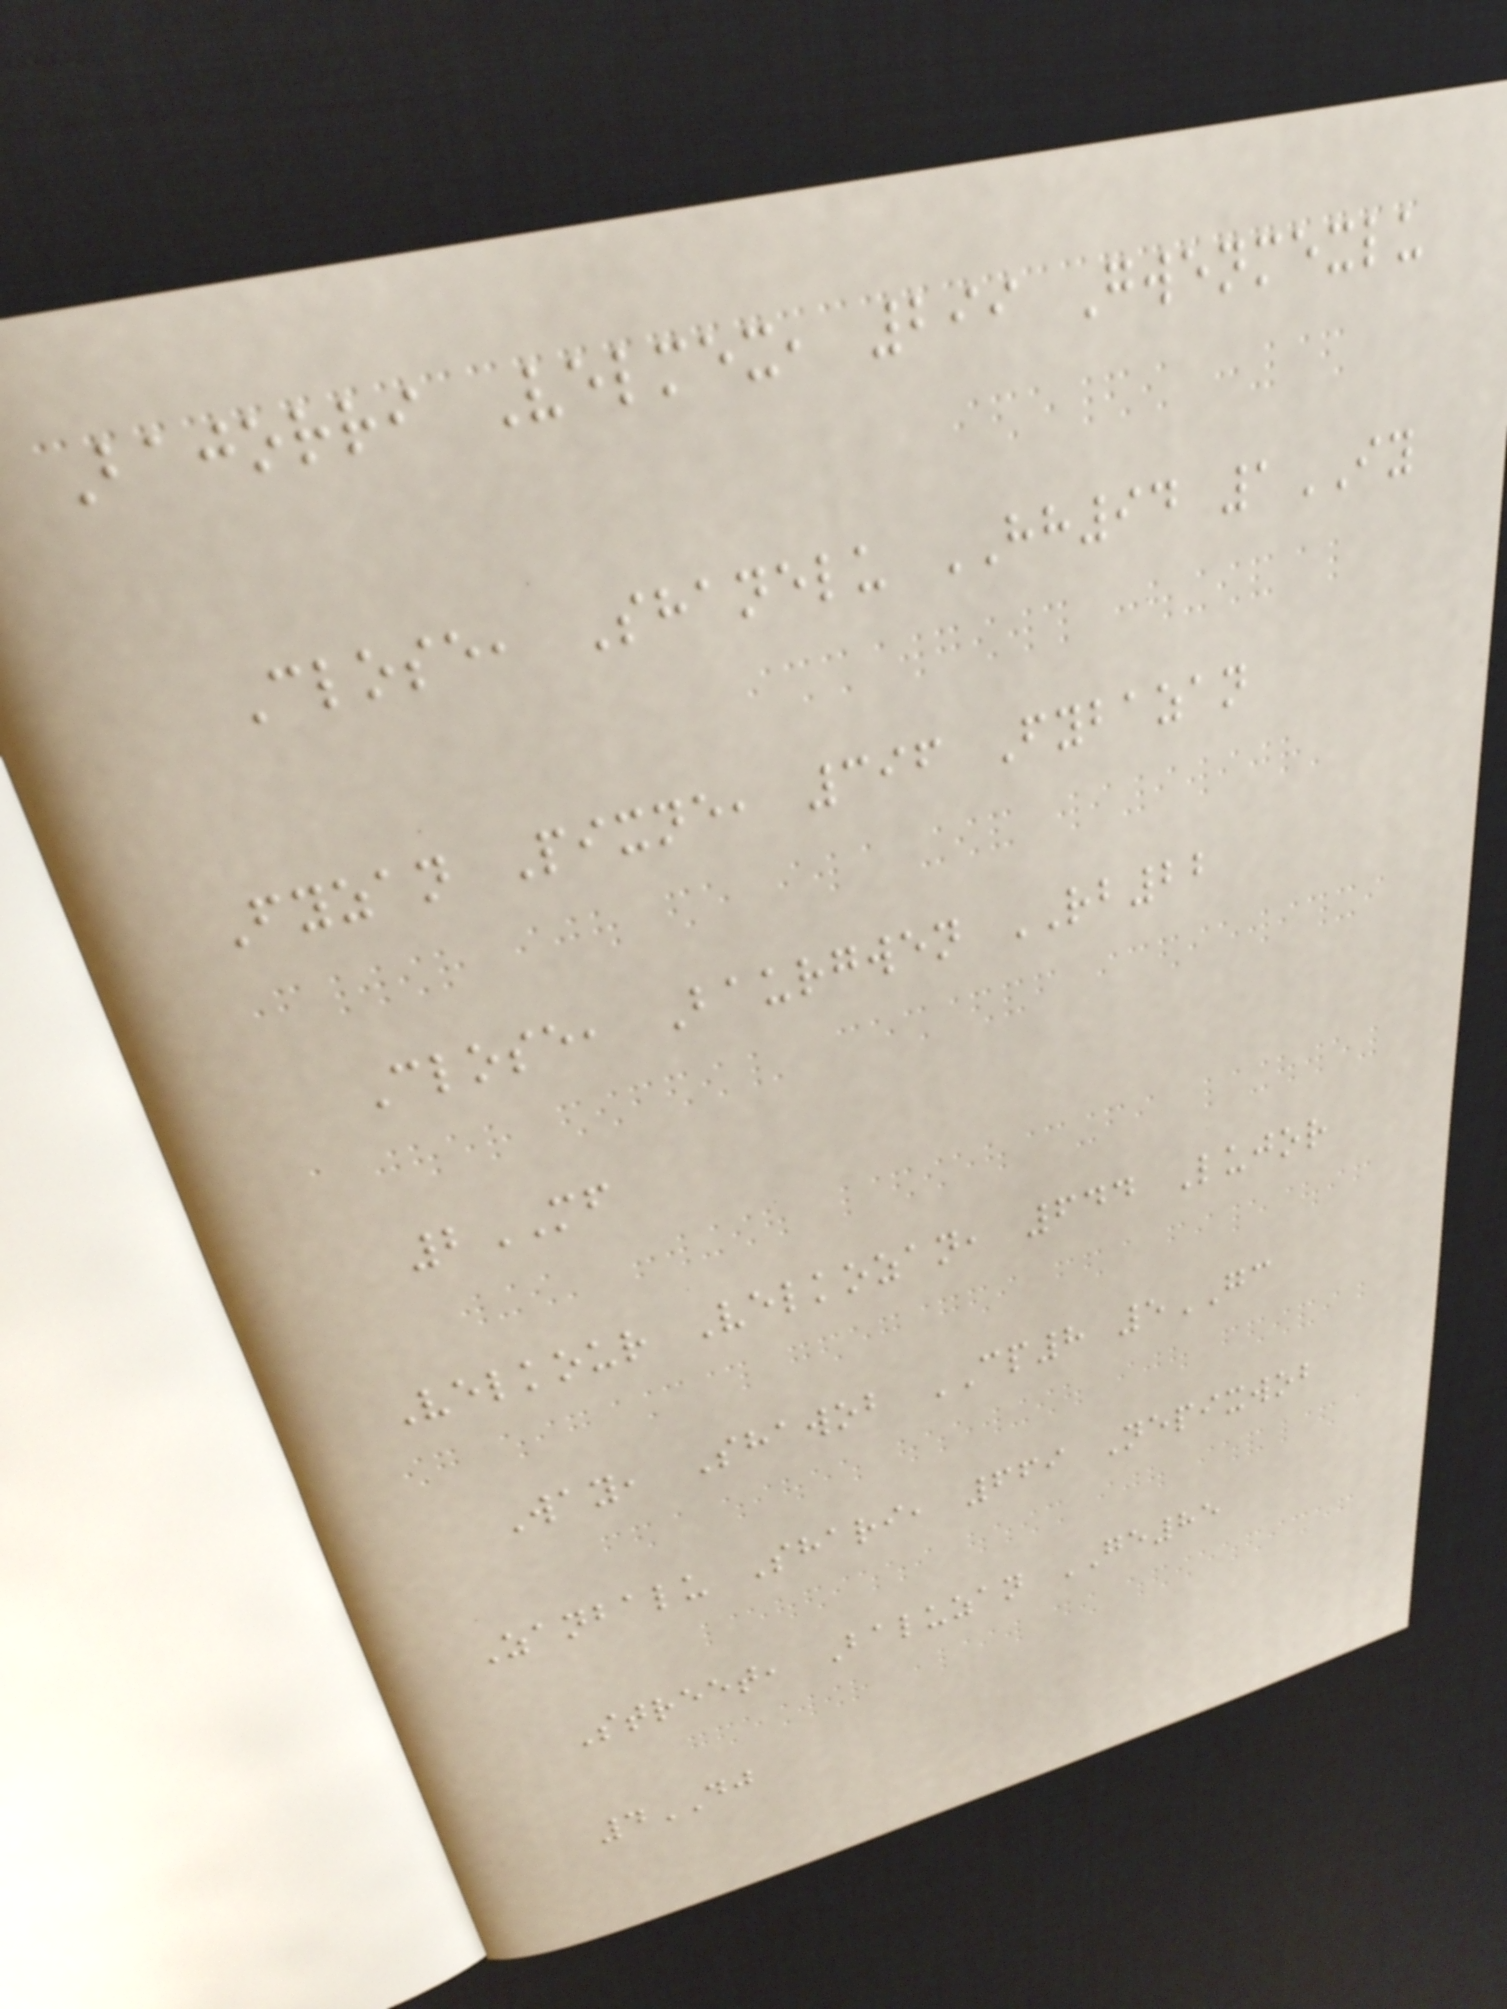Bajorri Velmex, 299 Gwenmexlu
Close, Shanelu HH94 1IY
Fyzan Pixne, 396 Fybazan
Close, Baurgwen RB22
2MF
Velkour Velkozan, 644 Lujor
Way, Shawob CP8 5GC
Zanbalu Shari, 669 Nepixwob
Street, Baluzan GE85
4DJ
